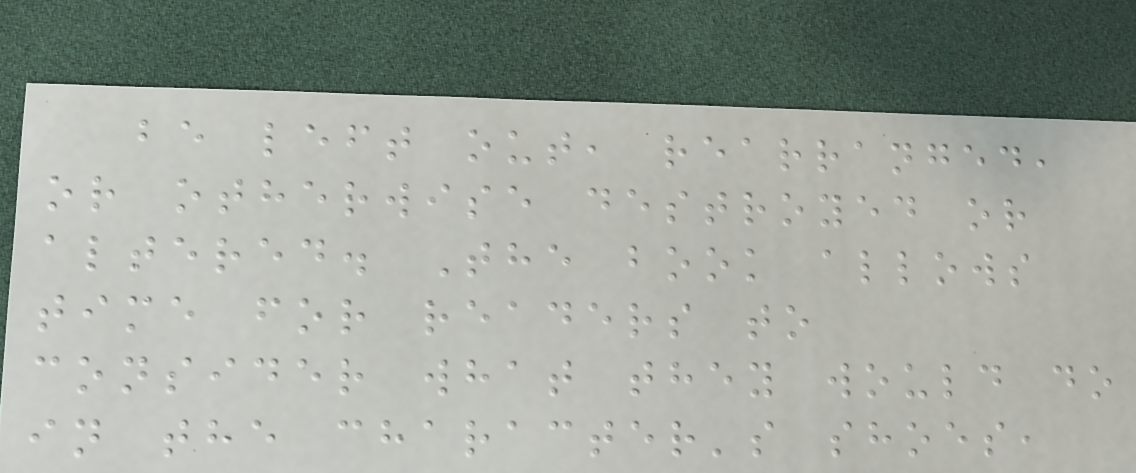be left out, rearranged,
or otherwise destroyed or
altered. The book allows
time for readers to
consider what they would do
in the character's shoes,
